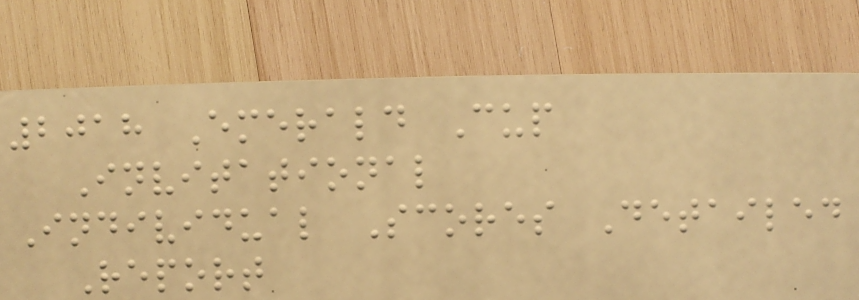2018 Emerald Cup
Invitational
Individual Scores Detailed
Report
